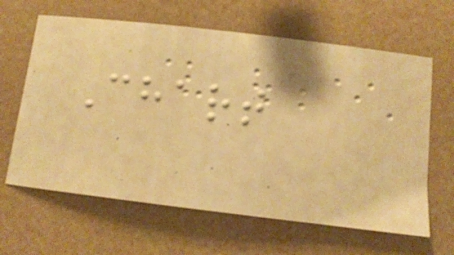Chart
